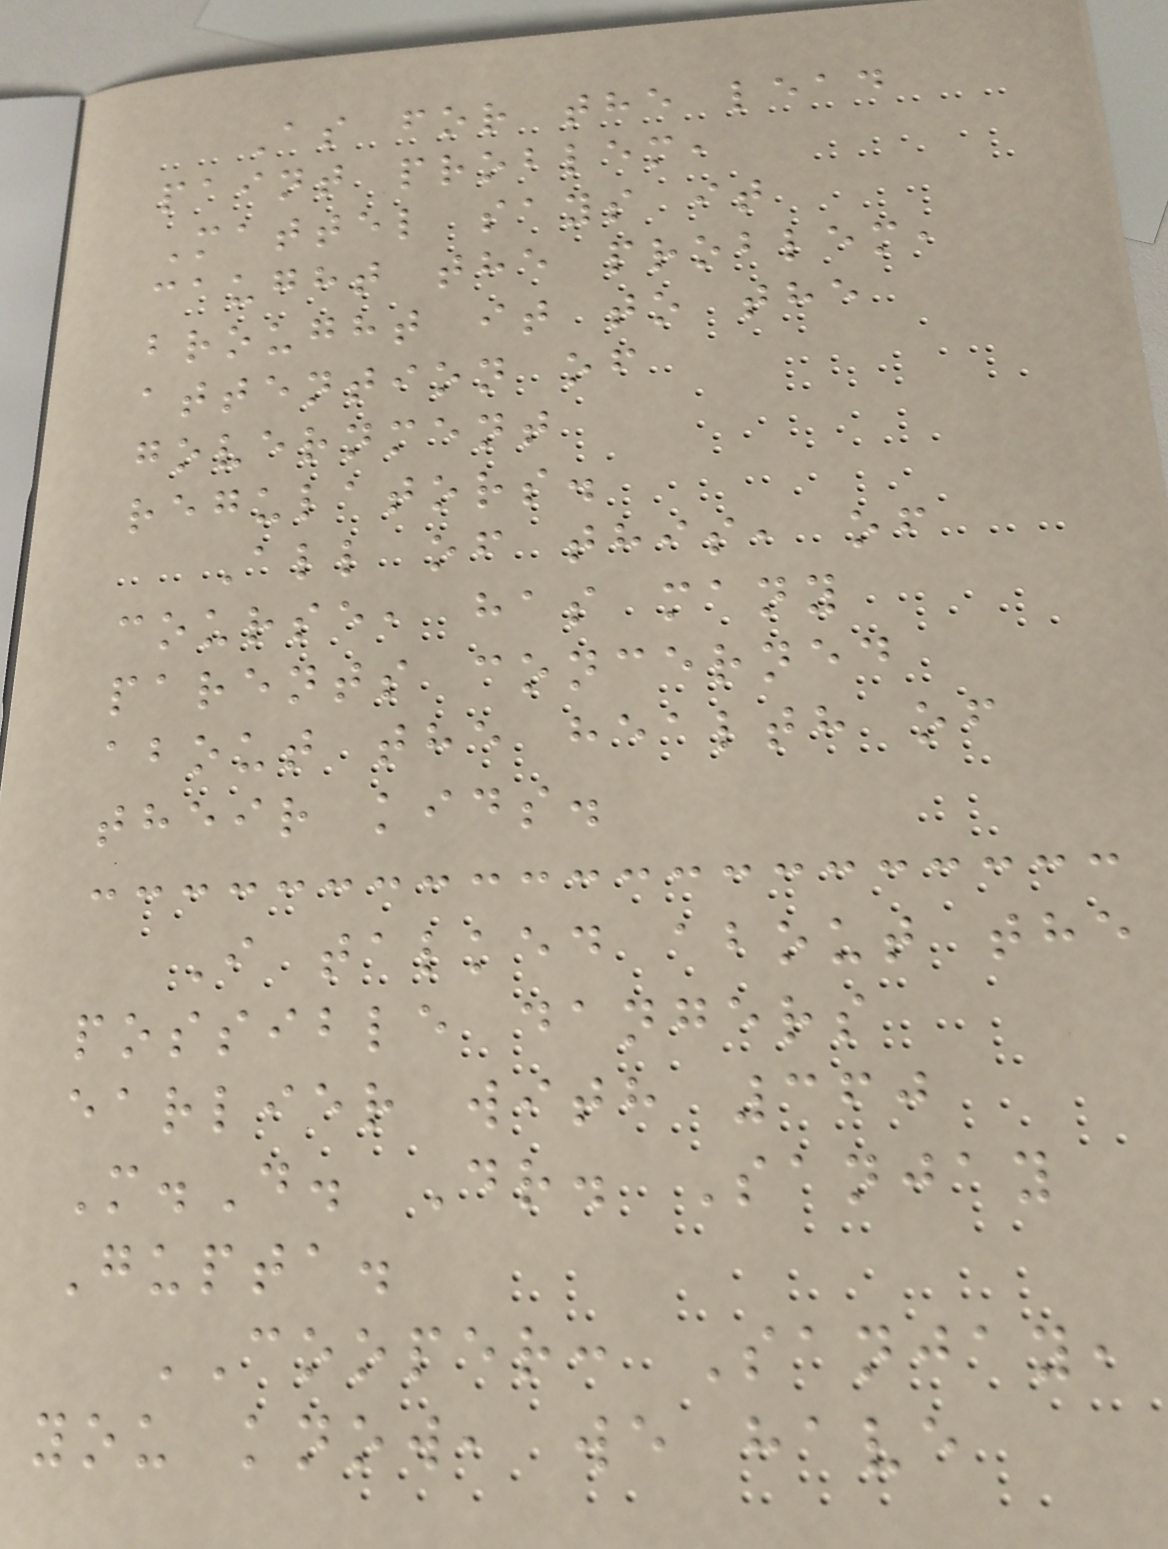As for the lead
paint problem,
Mattel says it
caught the problem,
brought it to the
attention of
government
regulators.
All of this, of
course, has many
parents concerned
about the health of
their kids.
I talked about the
possible dangers
earlier with 360
M.D. Dr. Sanjay
Gupta.
COOPER: Sanjay,
you know, we have
